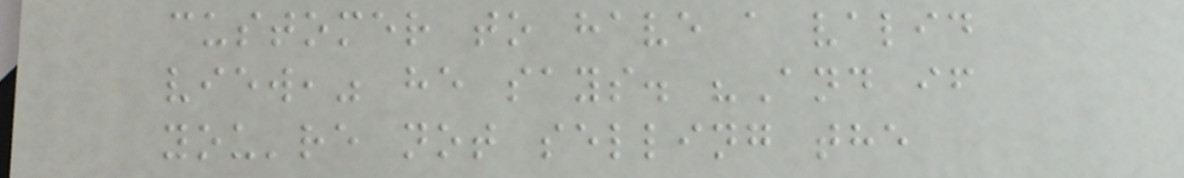customer to have a valid
view," he says. "And if
you're not selling the
